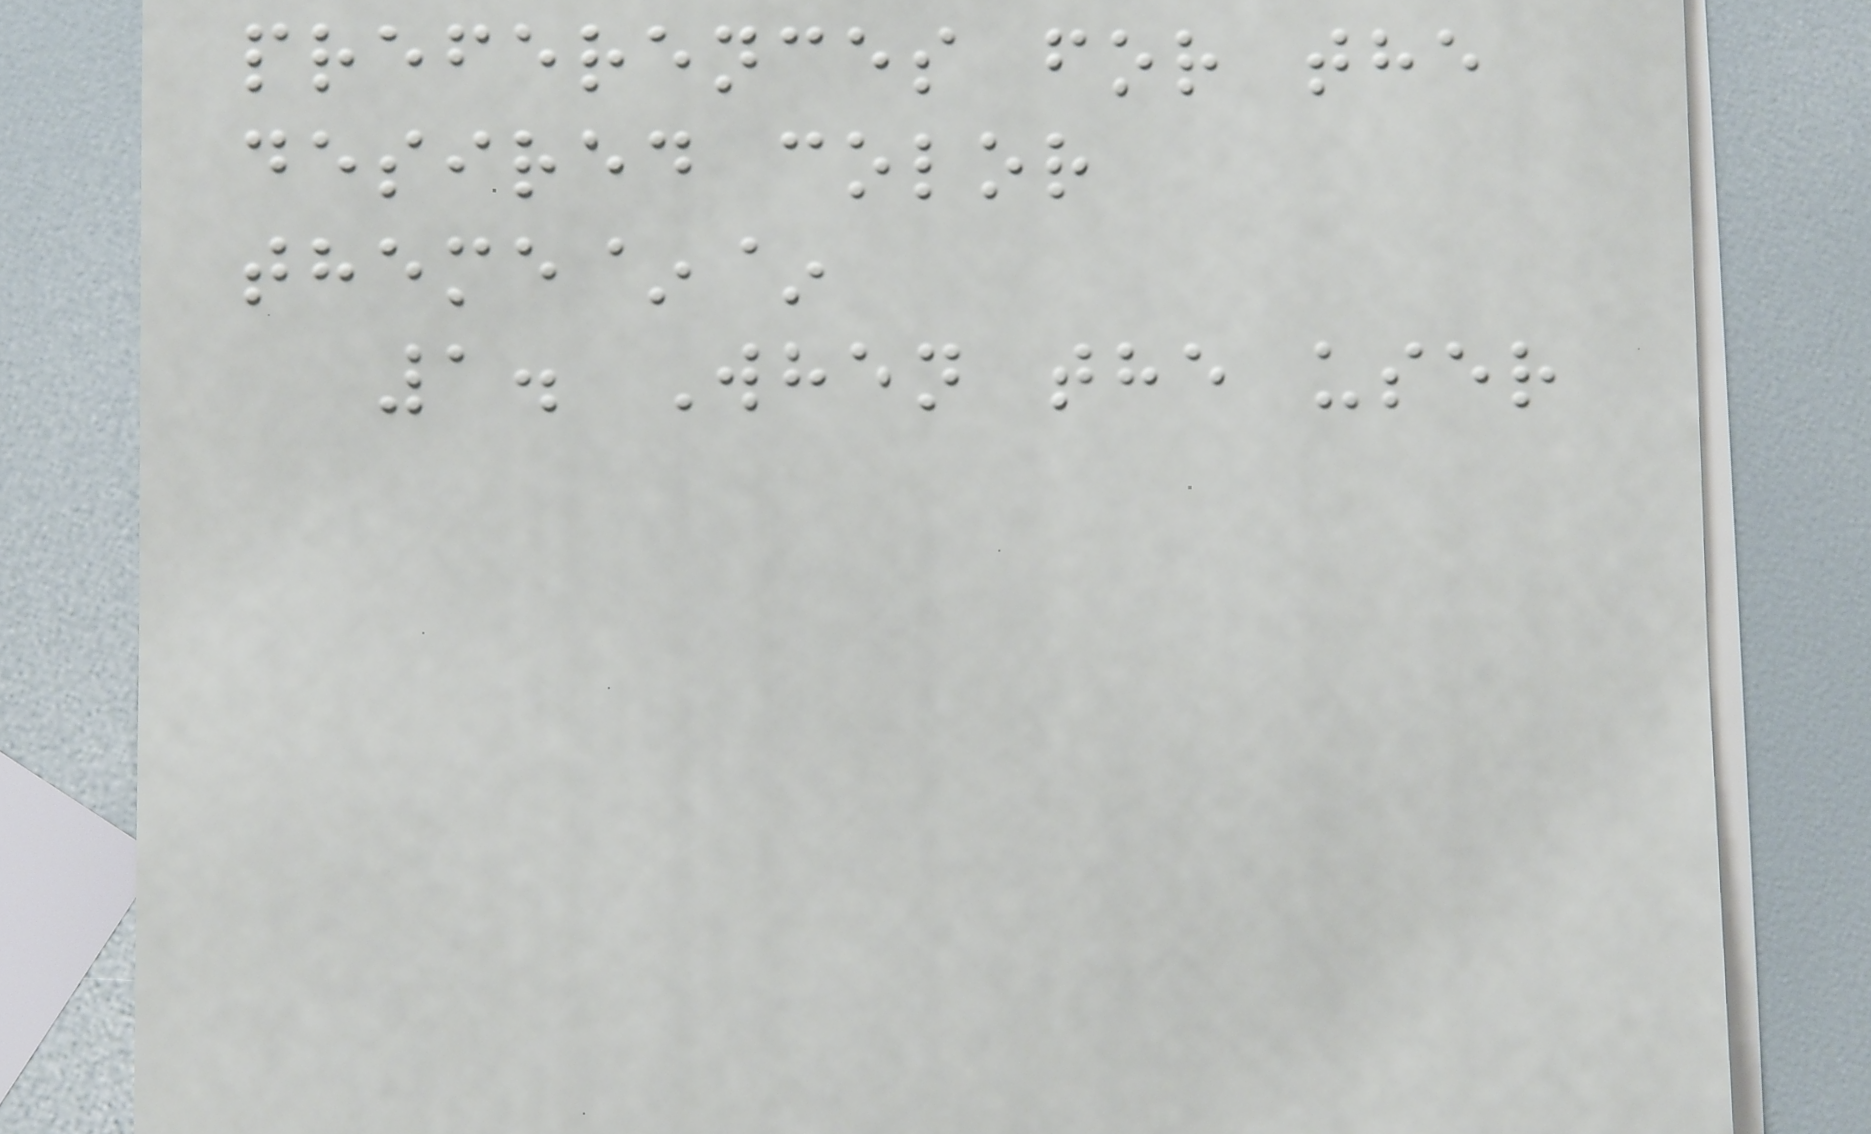preferences for the
desired color
theme~~
1. When the user
